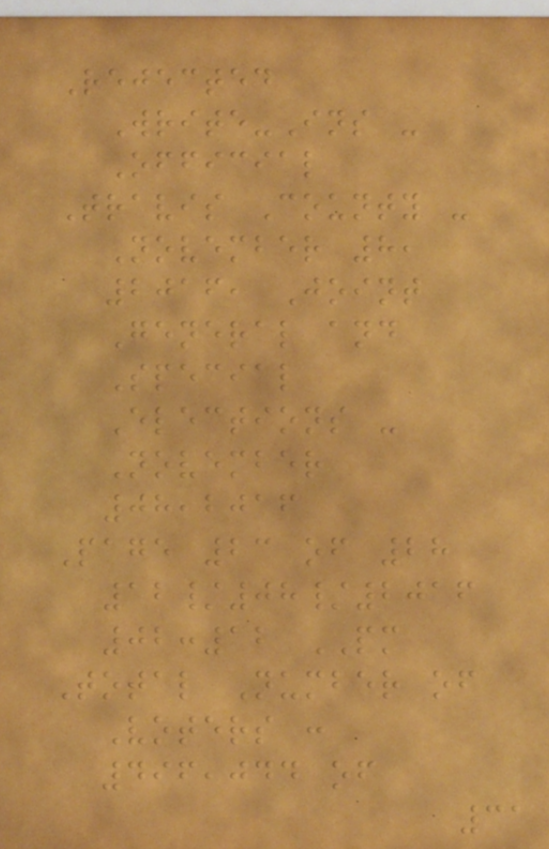Rejected
Write-Ins -
Official
Travis County -
November 8,
2016, Joint
General and
Special
Elections -
November
08,2016
Page 23 of 28
12/08/2016
02:12 PM
Total Number of
Voters :
496,044 of
31
